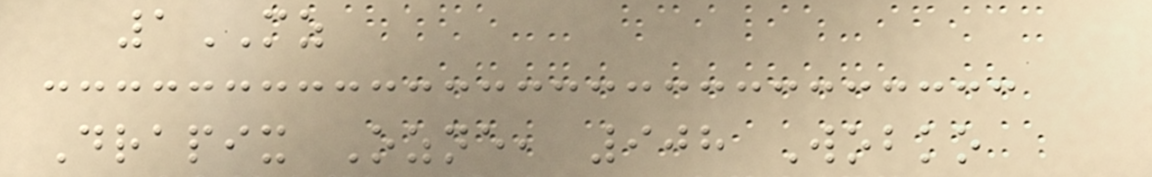1MZ
Drapix Ozne, 908 Wobko
